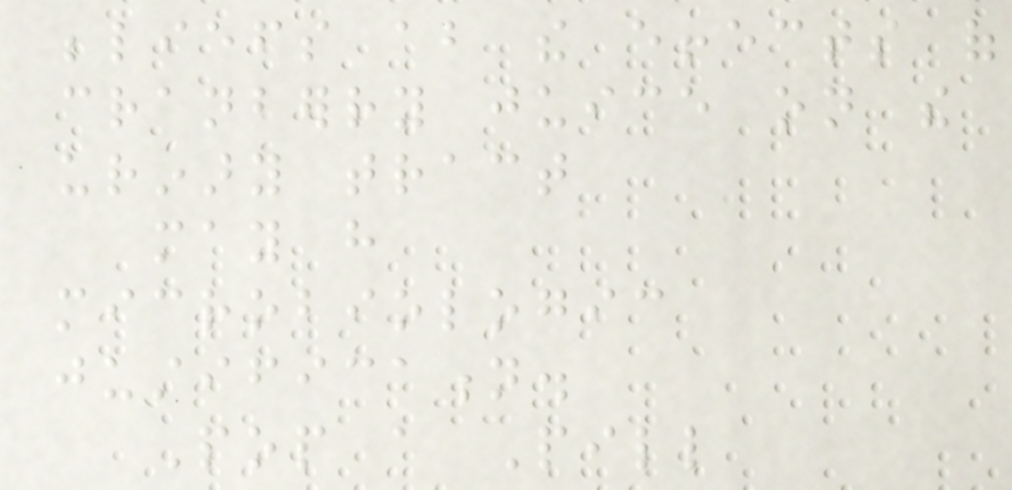beliefs about the effects of
cranberry juice on the
urinary tract
may have
microbiologic
justification.
Pop a Pill
